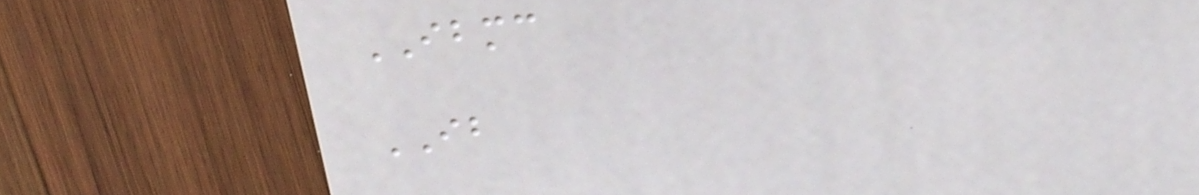IBMC
IB
